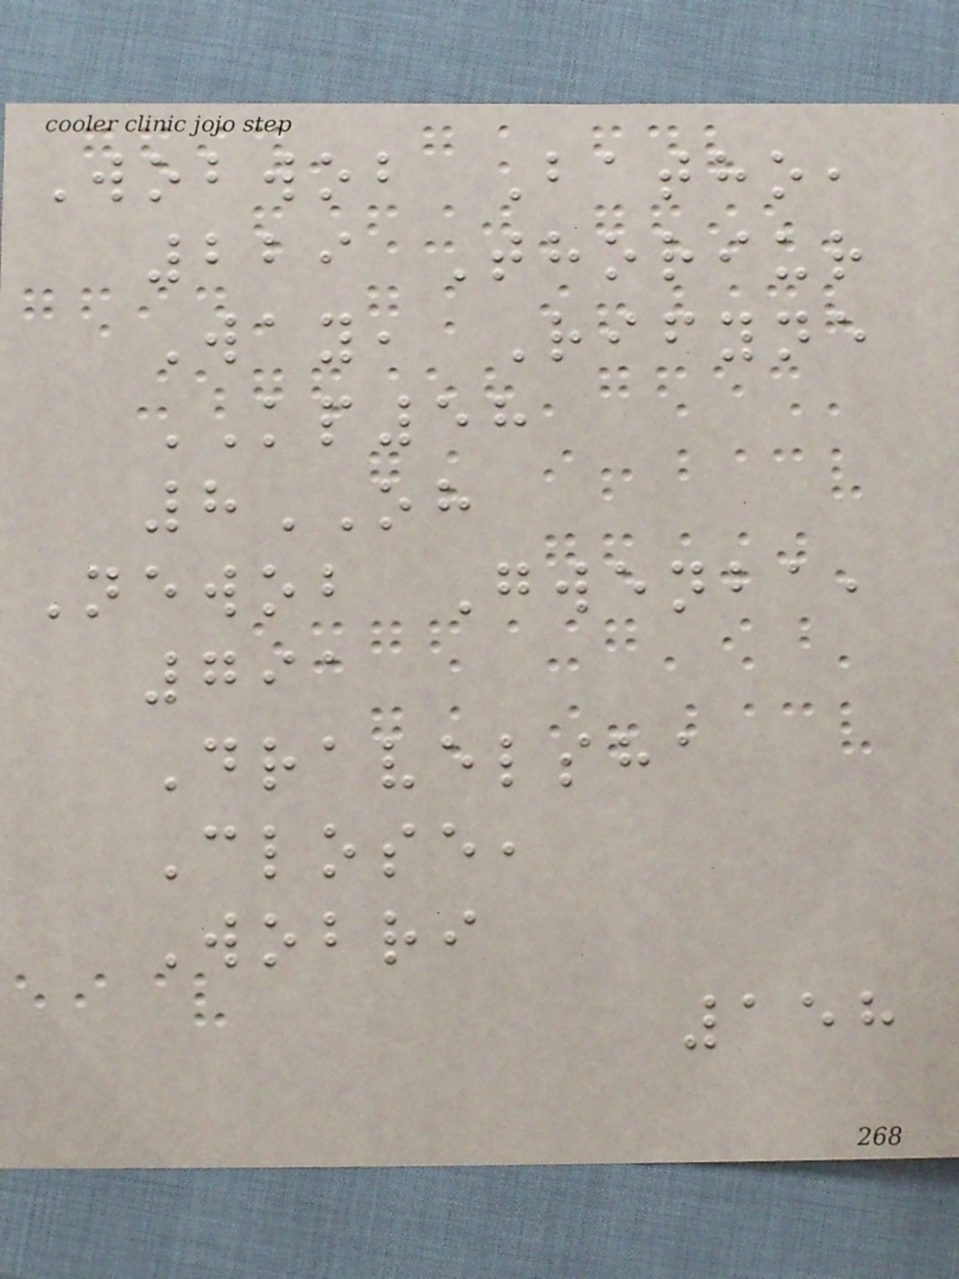Wobwob Batho,
229 Thoriur
Way, Rifyne
KP58
8OH
Newob Gwenba,
791
Dravelsha
Close,
Wobri
158
